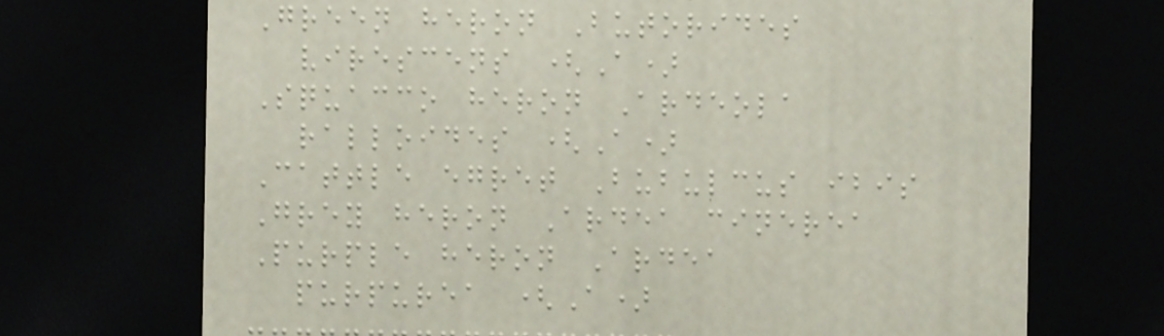Green heron Butorides
virescens (A)
Squacco heron Ardeola
ralloides (A)
Cattle egret Bubulcus ibis
Grey heron Ardea cinerea
Purple heron Ardea
purpurea (A)
